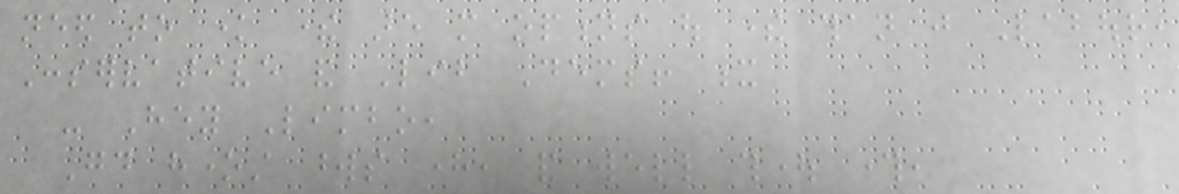need to know there are more options out there than just Labour,
Conservative and Lib Dems! x
- Hey Limbo,
Good honest words here, and well thought through,
